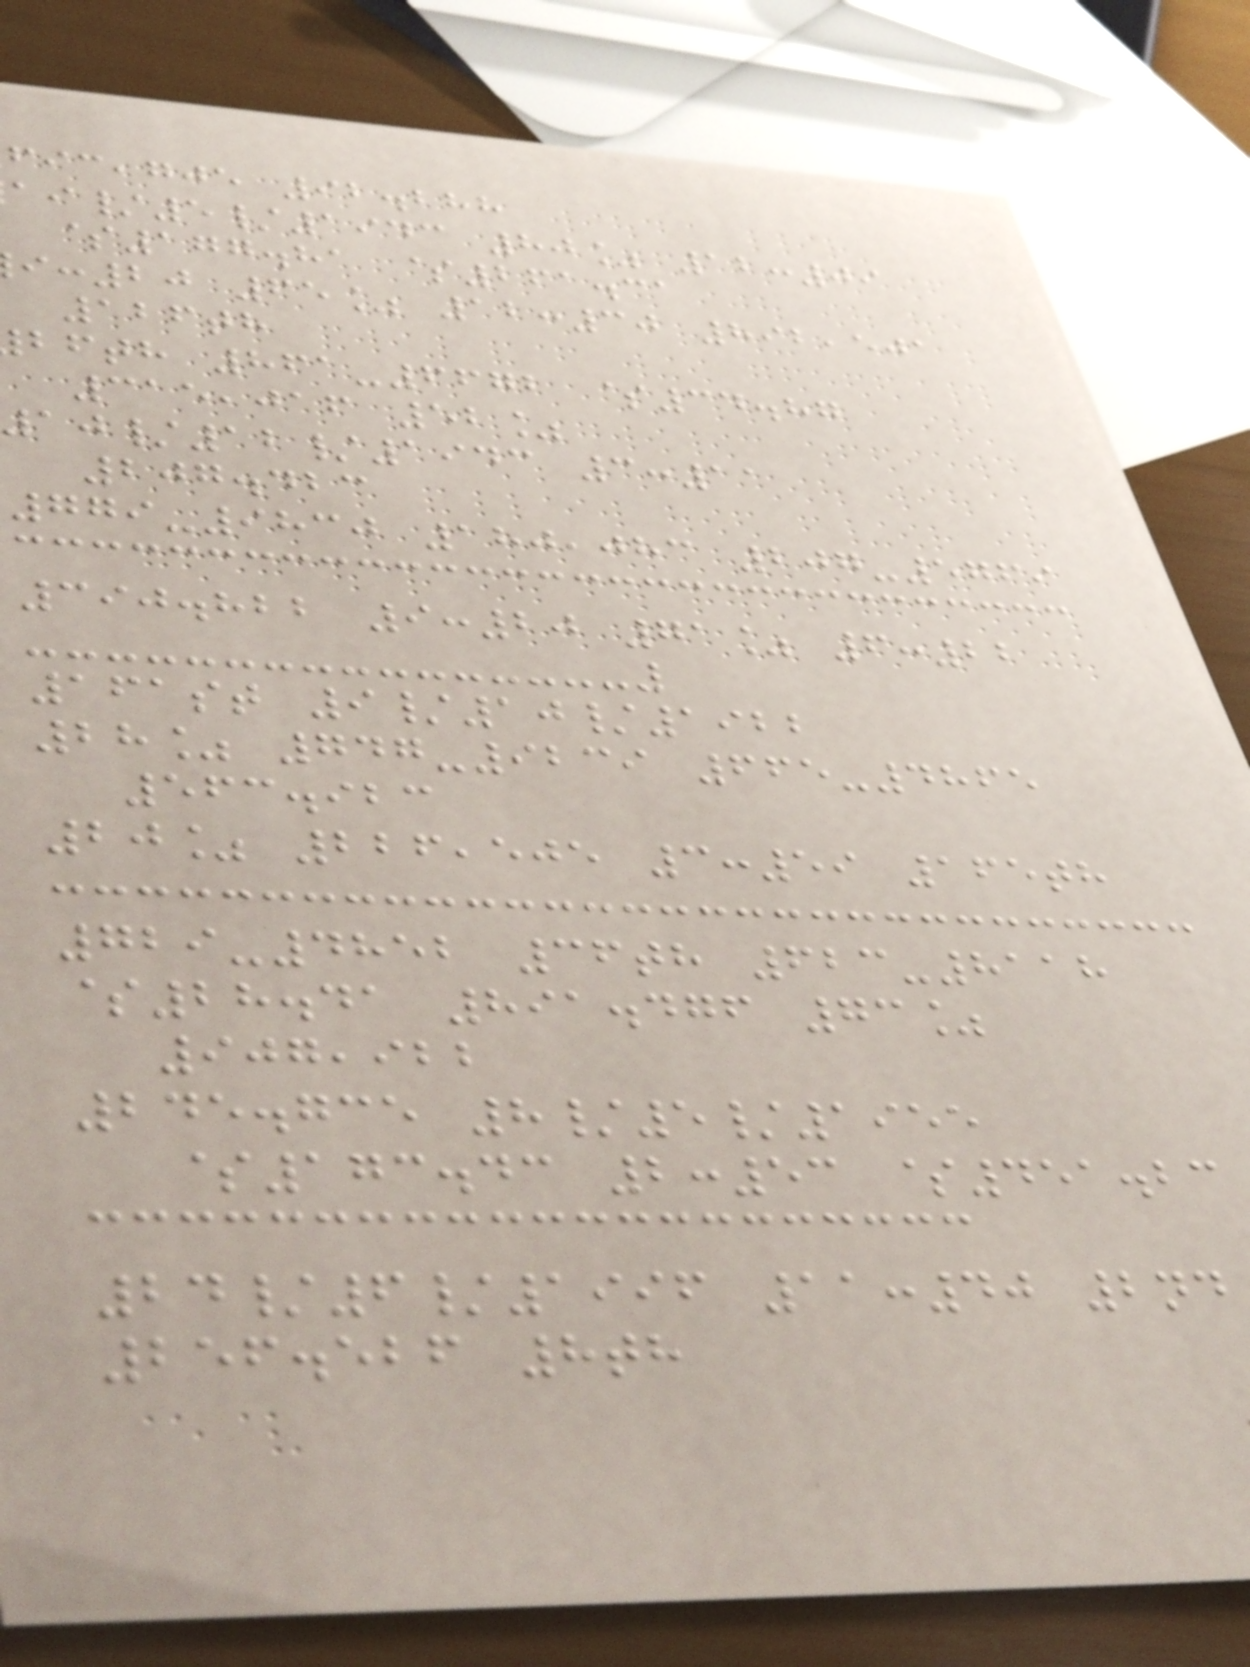,gje 92.288
/5/1943 80% 12:09
$177.81 $261.31
:20 65% 12:30 892,501
126th
bfth 861-6672 $34.87
315,016 52%
10/12/1943 3:11
207.423
779-9830 180,083 207-5769
390.822 9:20 71% 6:22
161st 9/10/1922
28% 747-9239 665-4865
563.923
20% 226,505 3:59 165th
729-4852 36th 623-8118
$28.41 891.476 73%
907,922
245.735 8/5/1955
$173.43 2:53 $451.23
24/6/1996 11:40 2nd
256.526 8th
